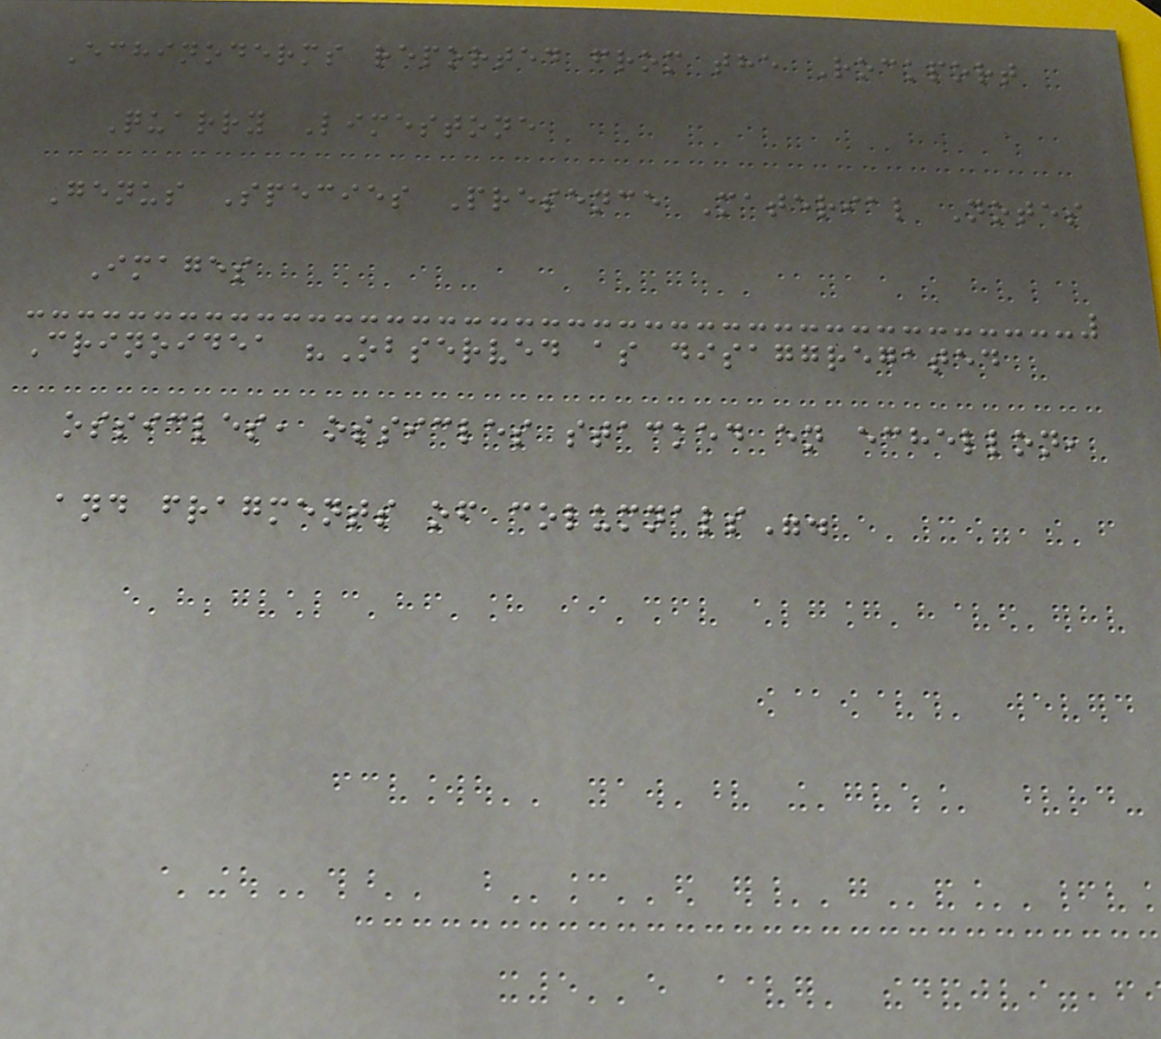Echinoderms reported from the Rockport
Quarry Limestone
Genus Species Presence Material Notes
Images
Crinoidea "Observed as disaggregated
ossicles, ossicles stacked en echellon,
and fragments of columnals".
